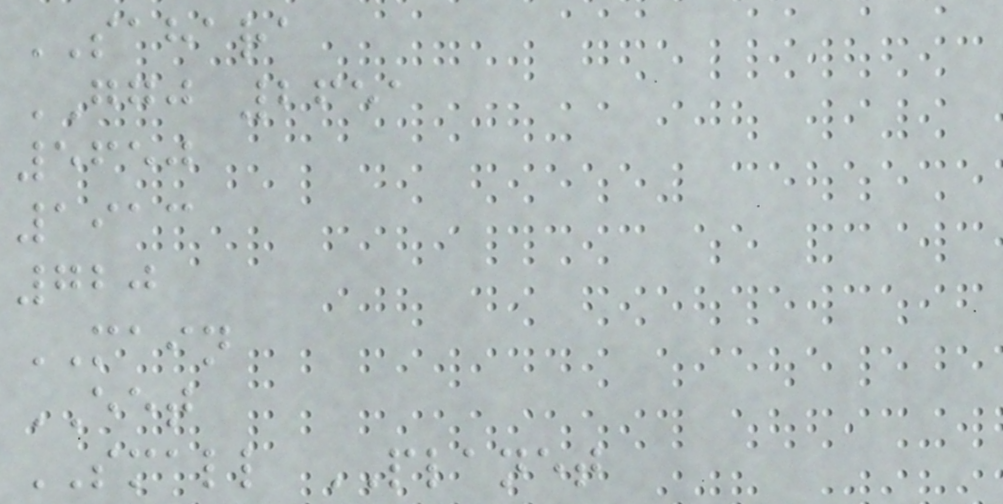SAHARA
GGJ 2651
5650
1913
720
MAIN
EET
SMALL PLANET
